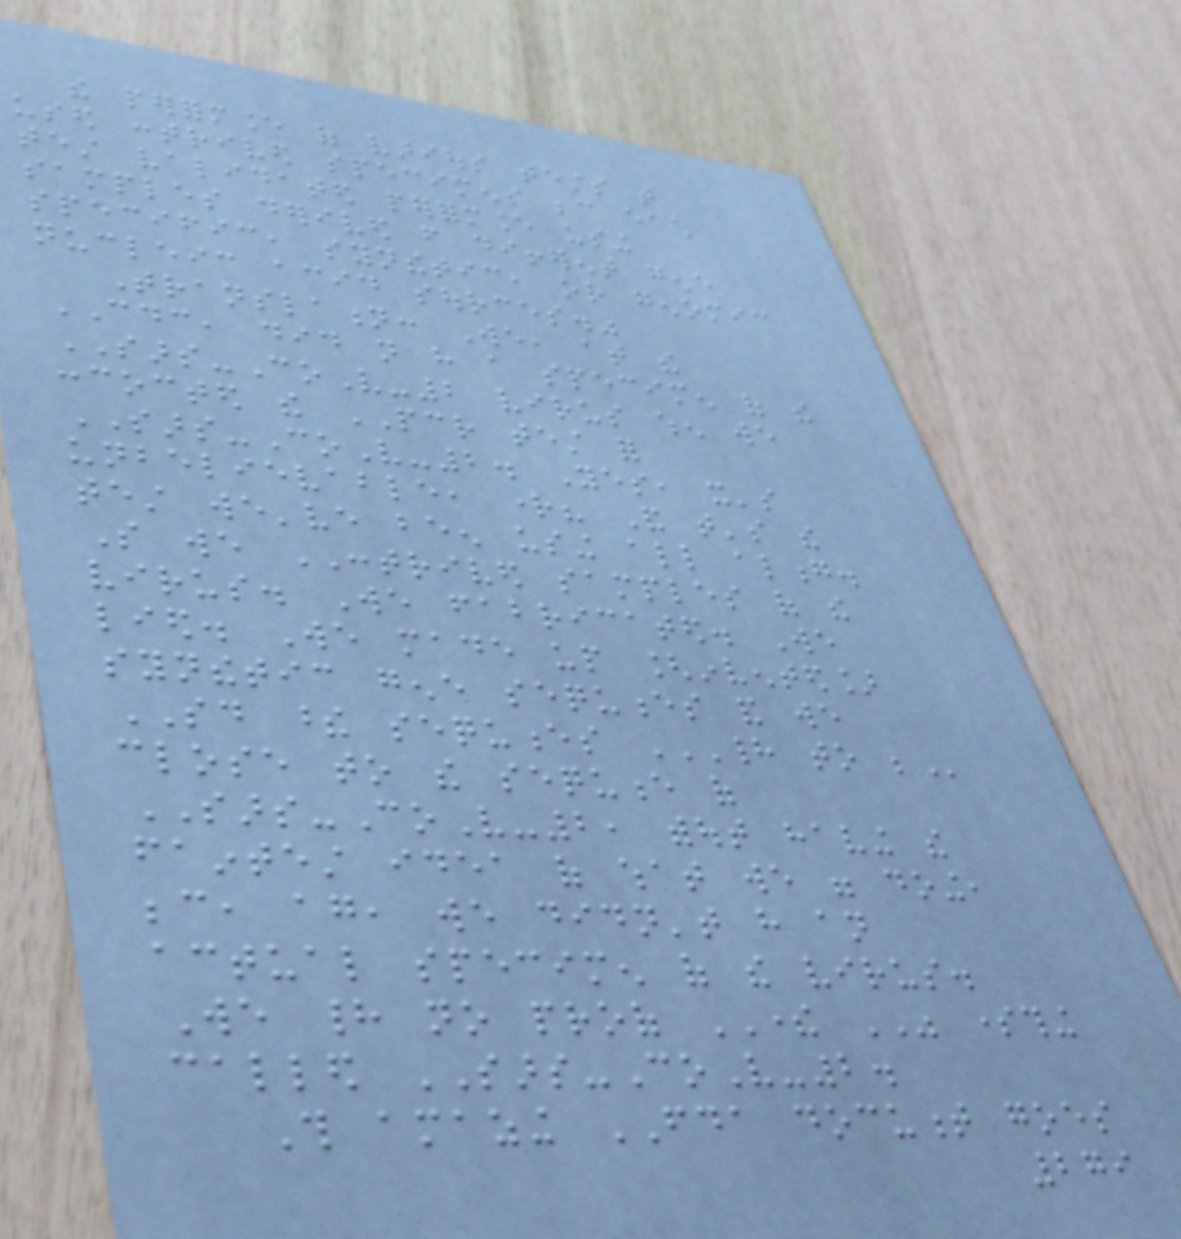the performance of various tests that
used contrived specimens because each
test validated performance using
samples derived from different gene
specific, synthetic, or genomic
nucleic acid sources."
Translation: We, at the
CDC, did not have a specimen of the
SARS-CoV-2 virus when we
concocted the PCR test for
SARS-CoV-2. Yes, it's
unbelievable, right? And that's the
test we've been using all along.
So we CONTRIVED samples of the
virus. We fabricated. We
lied. We made up [invented]
synthetic gene sequences and we
SAID these sequences HAD TO BE
close to the sequence of
SARS-CoV-2, without having the
faintest idea of what we were doing,
because, again, we didn't have an
actual specimen of the virus.
We had no proof THERE WAS something
called SARS-CoV-2.
This amazing FDA document goes
279
